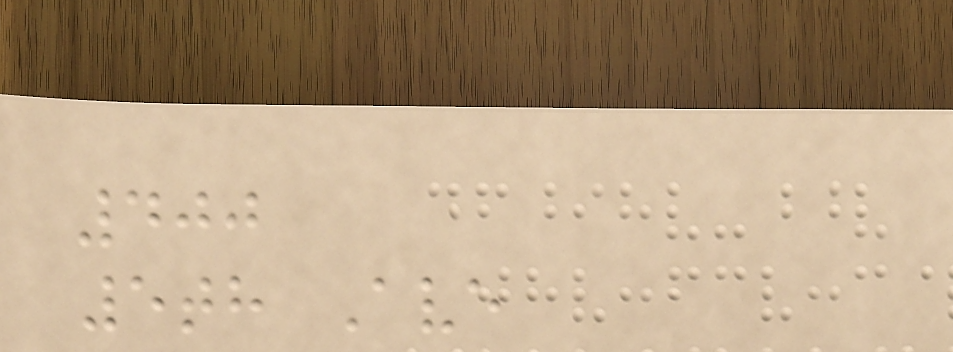400
5th Ave
